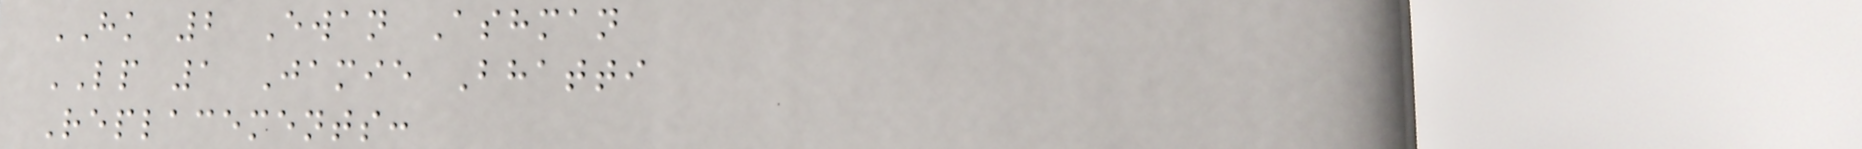HK 2 Ewan Ashman
LP 1 Jamie Bhatti
Replacements:
